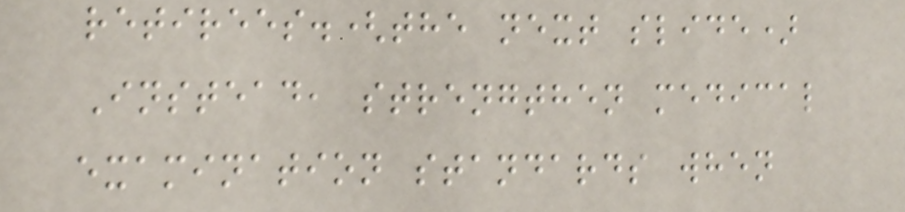retirees.(the next slide)
Instead, strengthen medical
examination standards when
